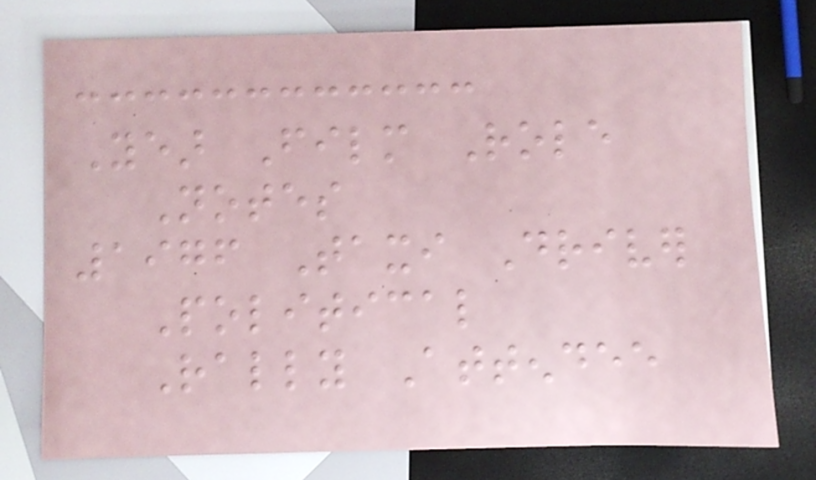Year Film Role
Notes
1976 Taxi Driver
Political
Rally Attendee
